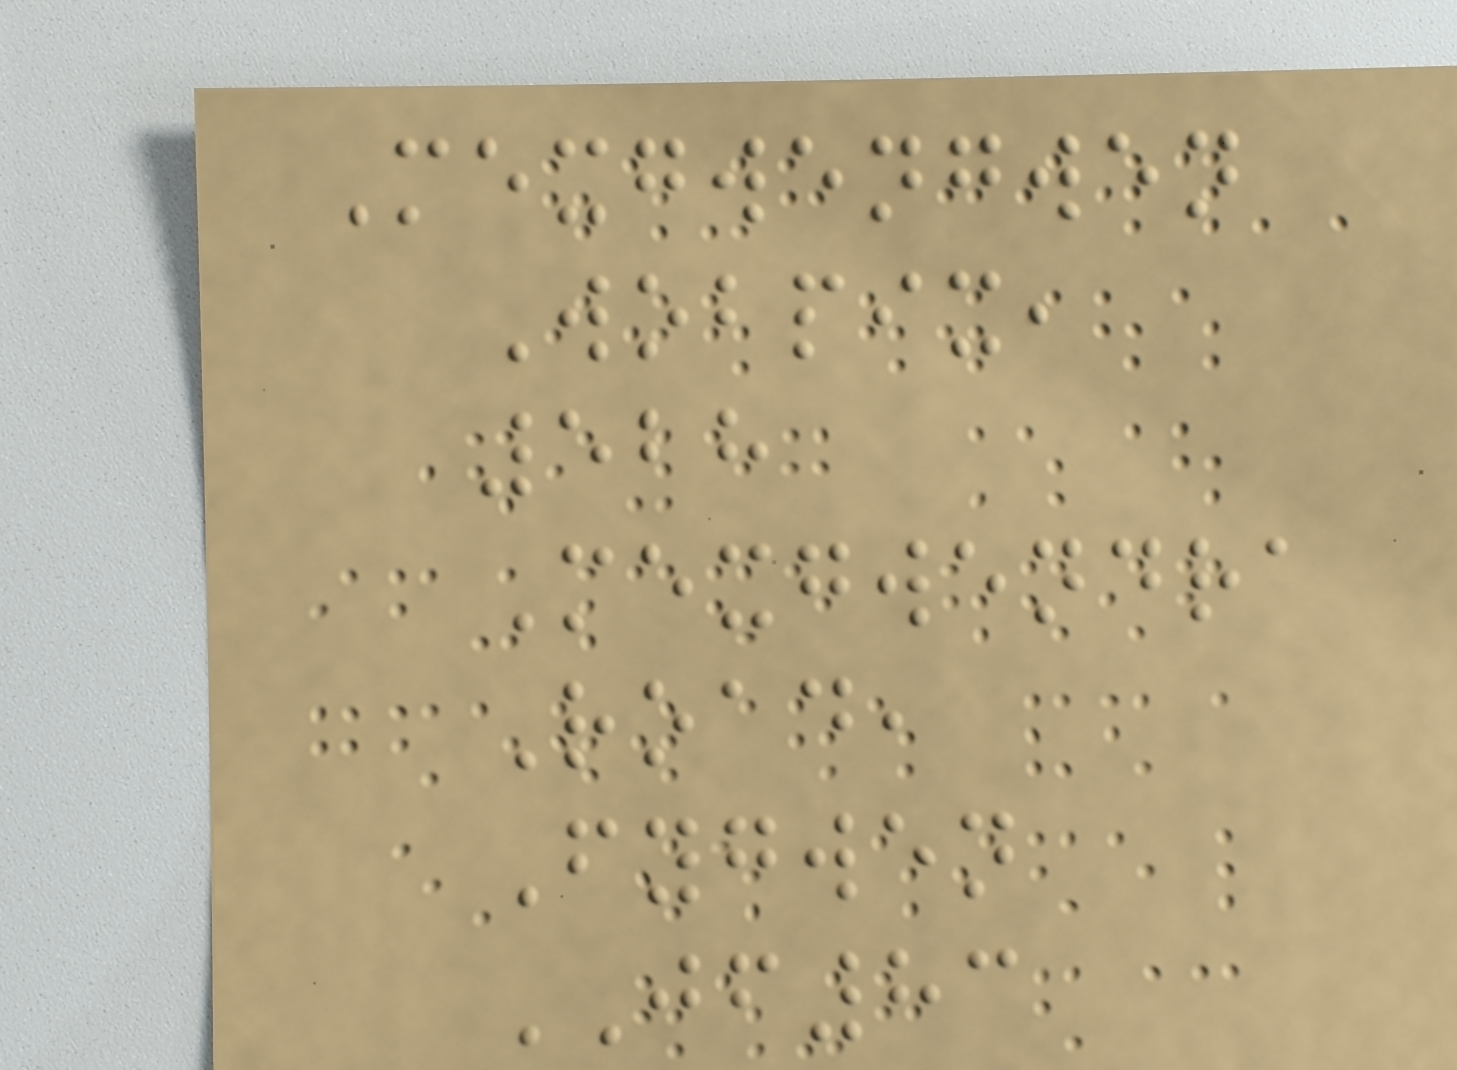Mexgwengwen
Wobpix,
528
Mexgwendra
Road,
Fygwen
JF83
